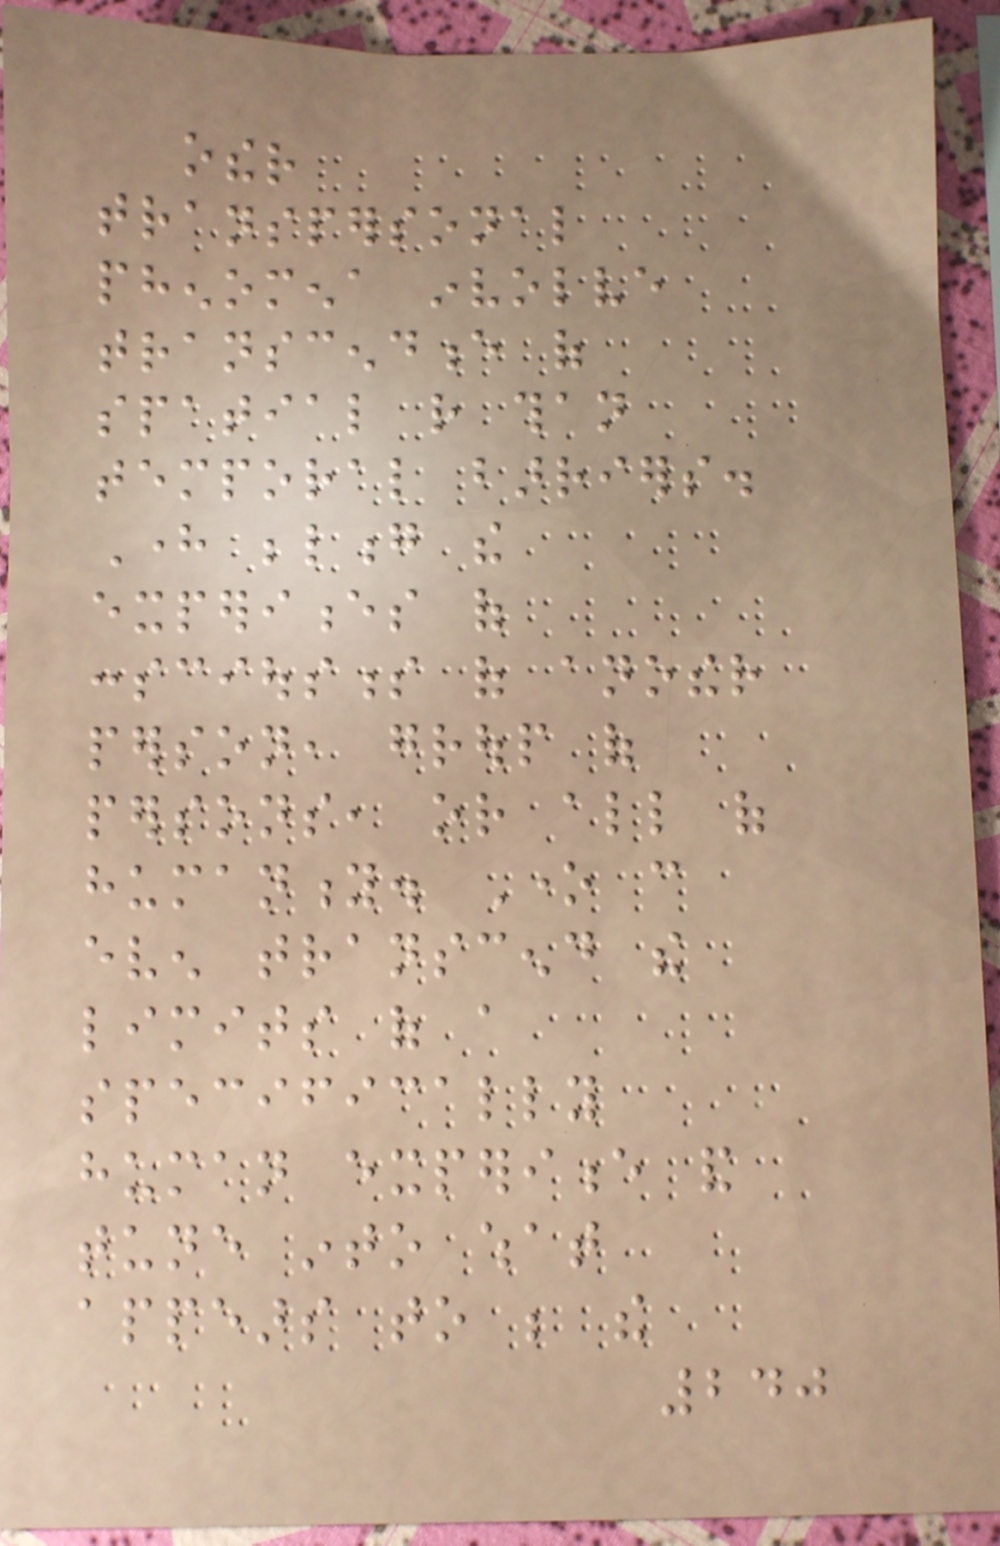other
transpersonal
phenomena involve
transcendence of
spatial rather than
temporal barriers.
Here belong the
experiences of
consciousness of another
person, group of
persons, or all of
humanity. One can
even transcend the
limits of a
specifically
human experience and
tune into what
appears to be the
240
